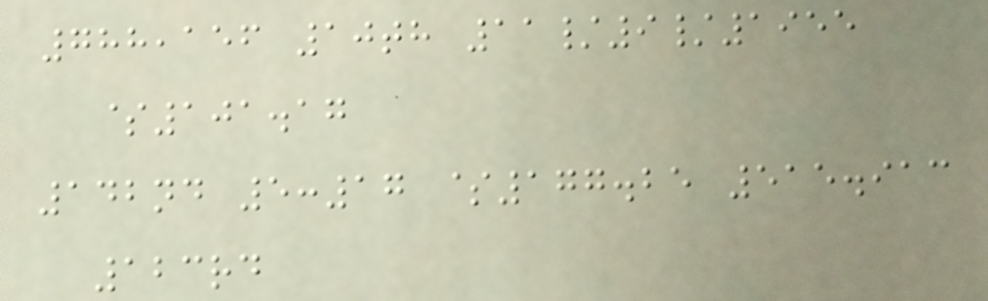788,156 10th 11/9/1955
$101.17
142nd 5:17 $177.25 515.913
123rd
